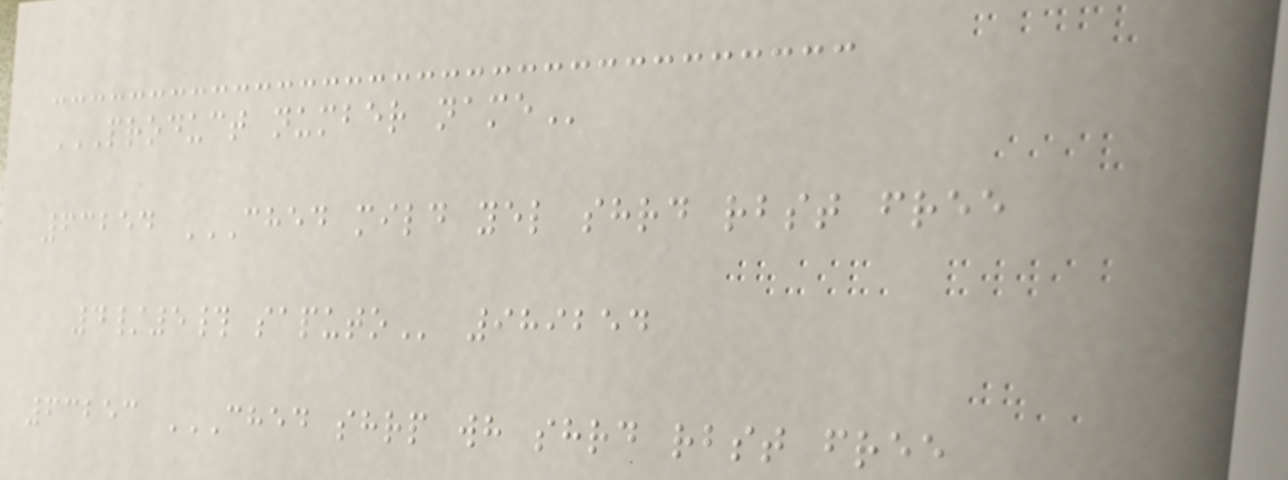PRODUCT NUMBER NAME
63254 CHED MILD YEL SHRD RBST FREE
4/5# SAPUTO 989254
63253 CHED SHRP WH SHRD RBST FREE
